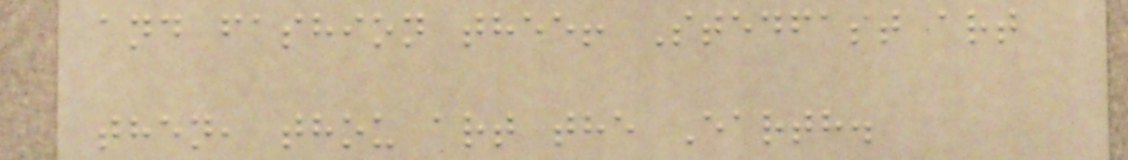and fashion thee! Stedfast art
then, thou art the Earth.
